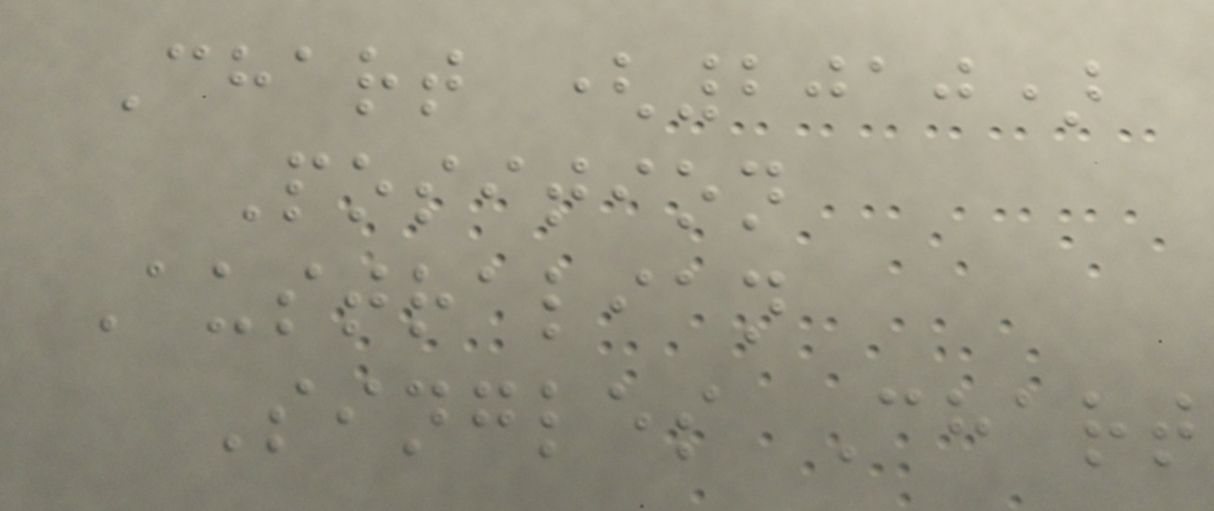Chart (2010)
Position
Australian
Singles Chart
